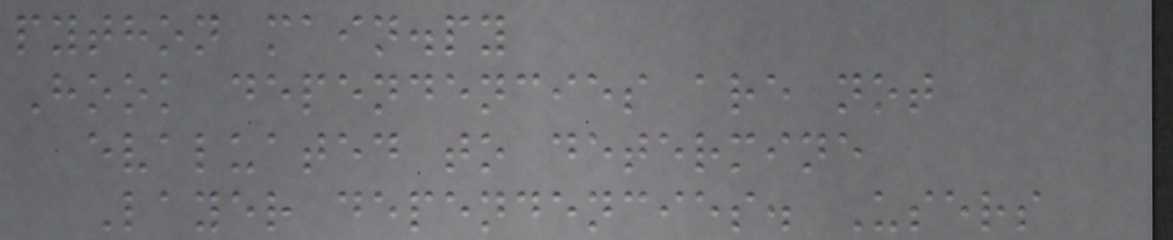python main.py
Hook dependencies are not
evaluated to determine
Layer dependencies. Users
